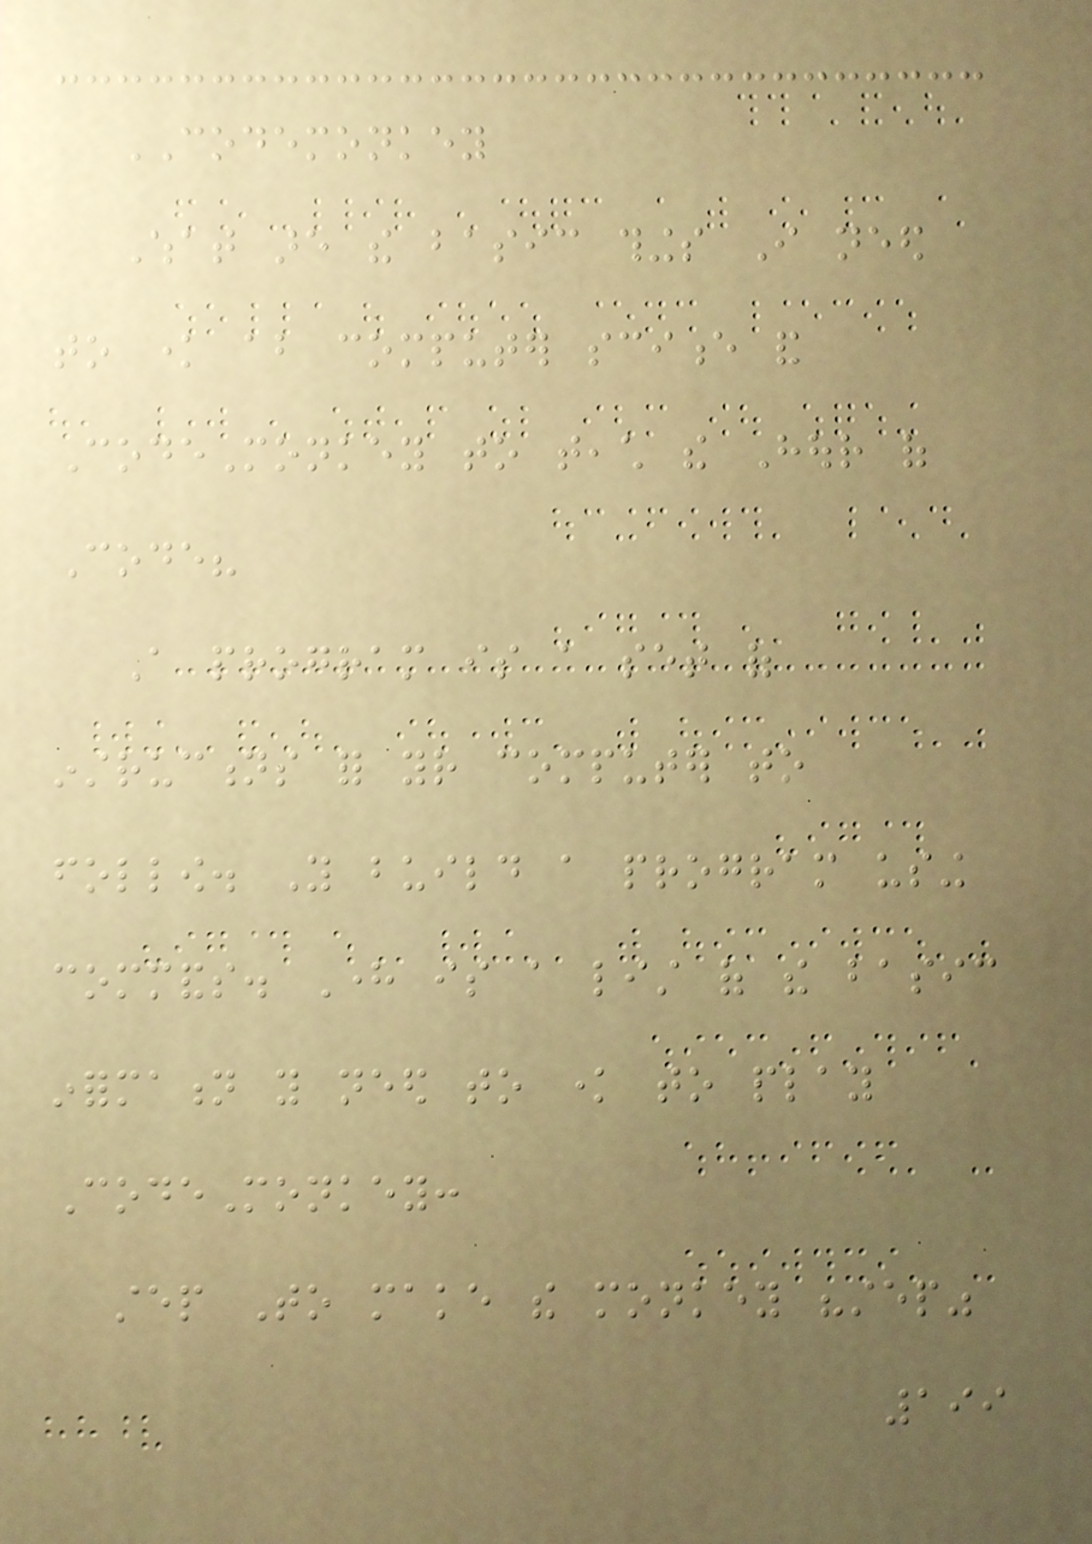CODEMONKEY
What are the basic things I need
to know about computer science and
CodeMonkey to teach the Hour of
Code?
A program is a set of
instructions for your computer to
follow. You build a program using
commands. Here is a list of the basic
information you need to know to play
CodeMonkey:
step To make the monkey "step"
199
